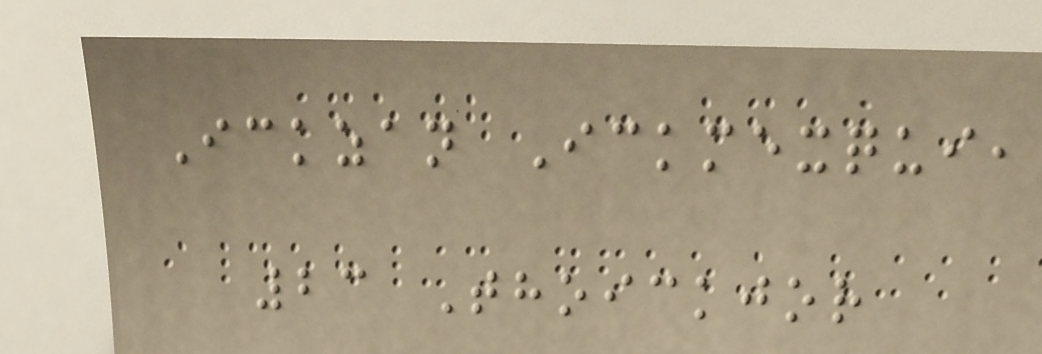Ickzan Ickmexqui,
23 Thoickjor
